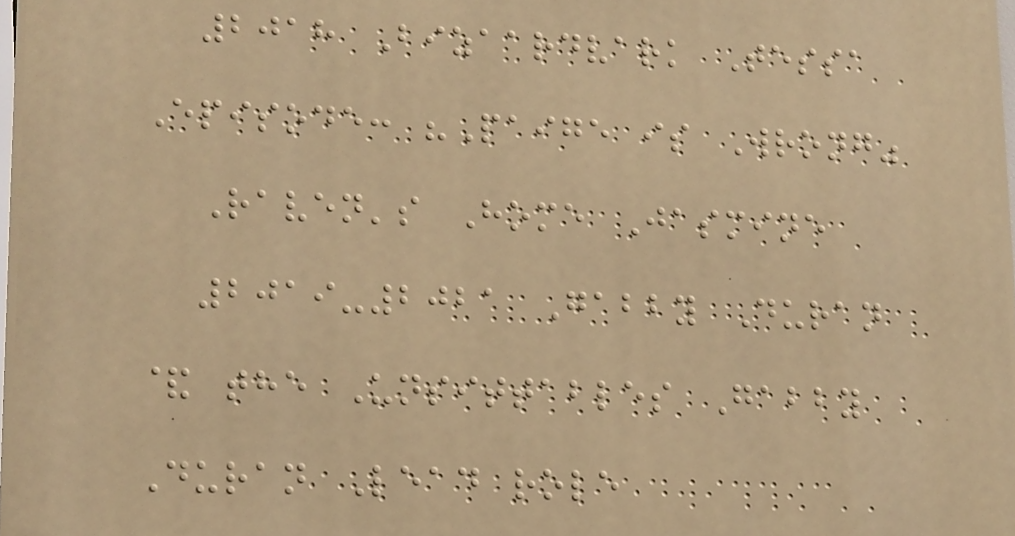2018 Bizaardvark Tessa
Episode: "Paige is Wrong"
Raven's Home Jasmine
2019-2021 Gabby Duran
& the Unsittables Gabby
Duran Lead role
